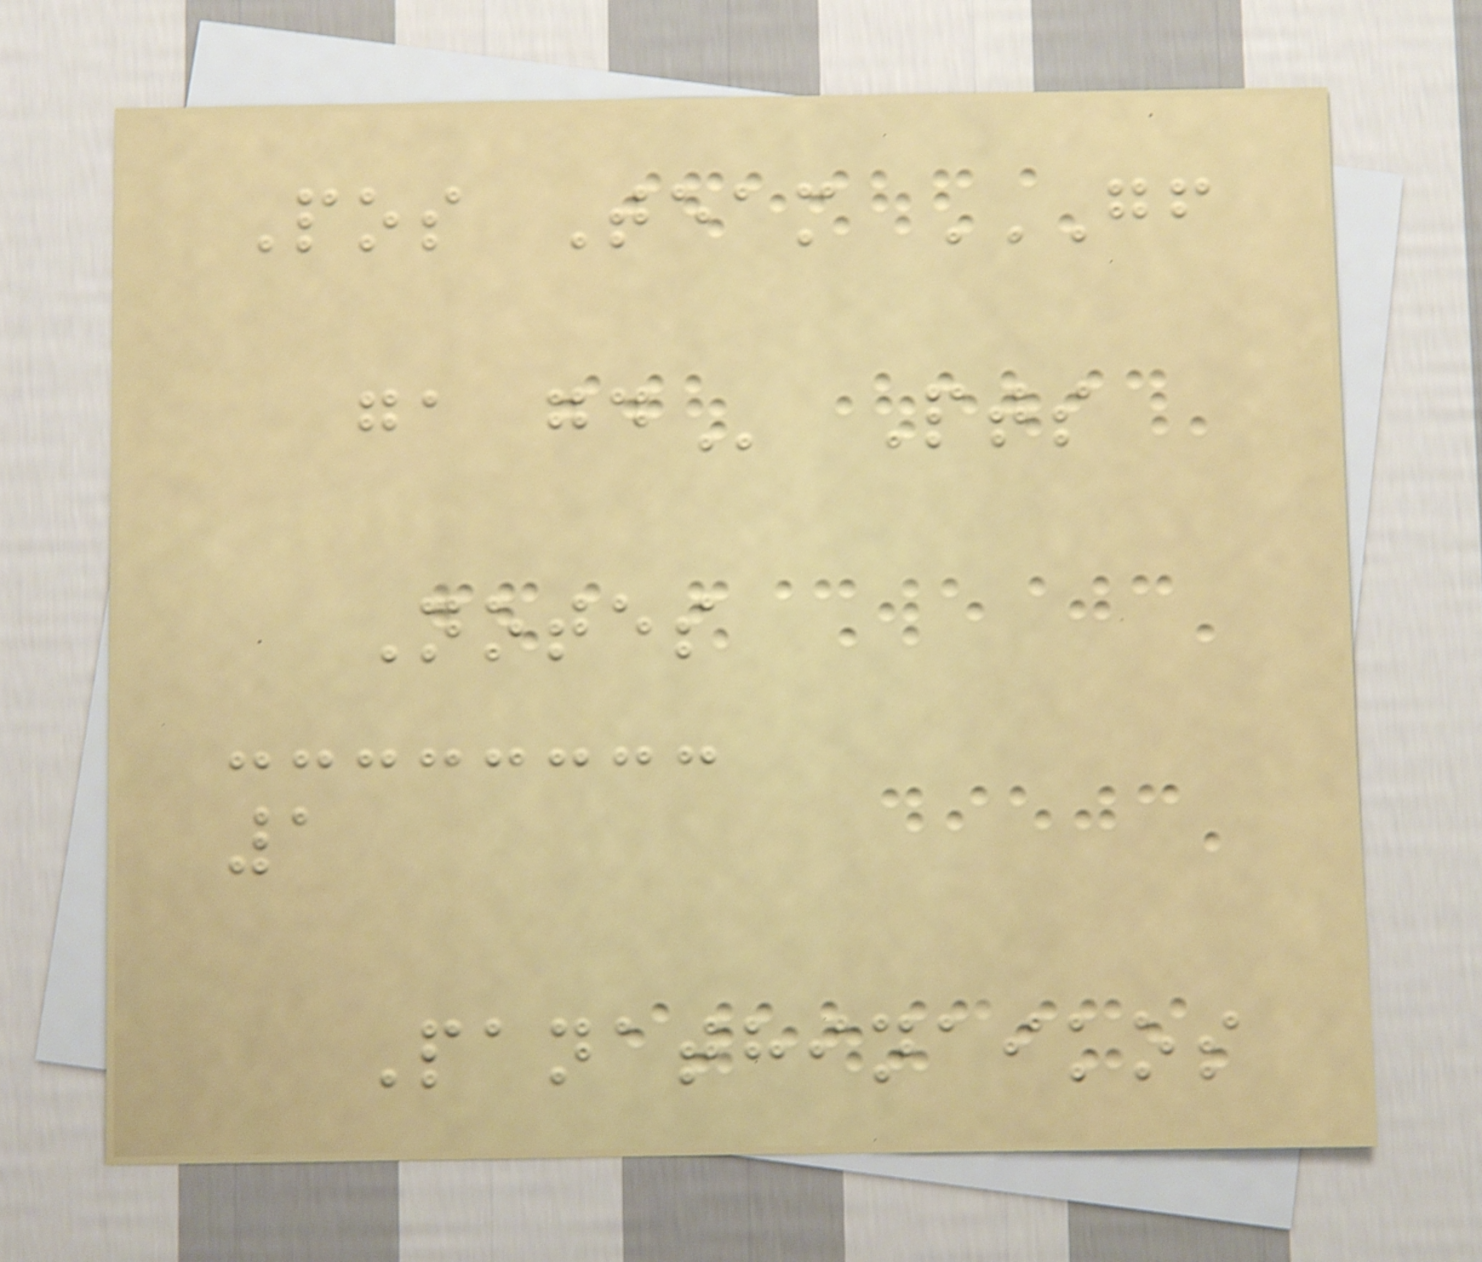Pos Team GF
GA GD Pts
Notes
1
Panathinaikos
